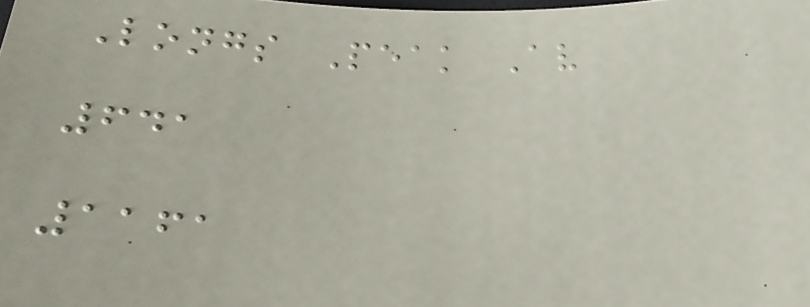Longs Peak Av
641
1161
